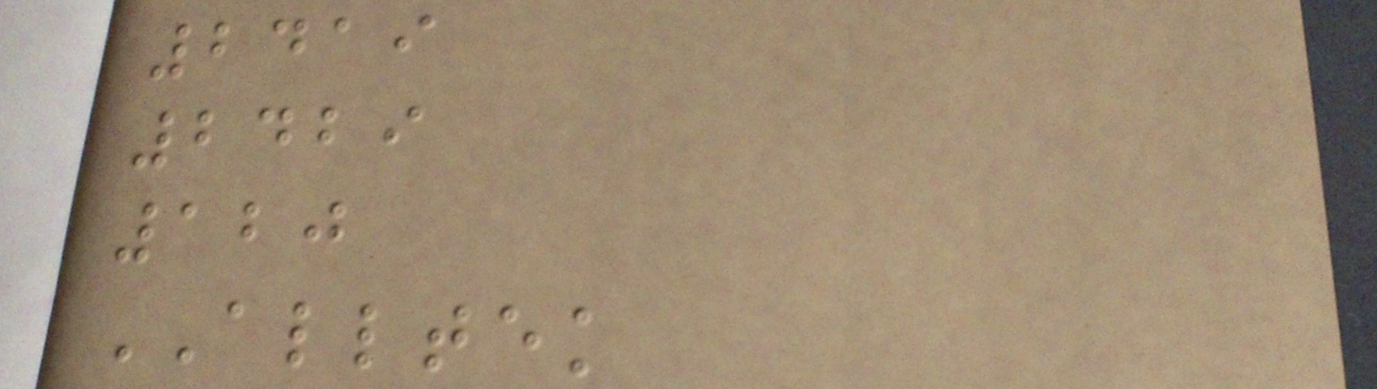2419
2429
120
ALLTEK
